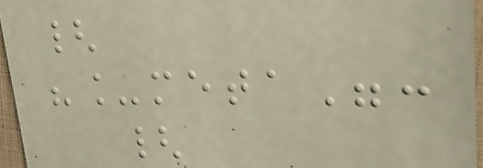{
"_meta":
{
